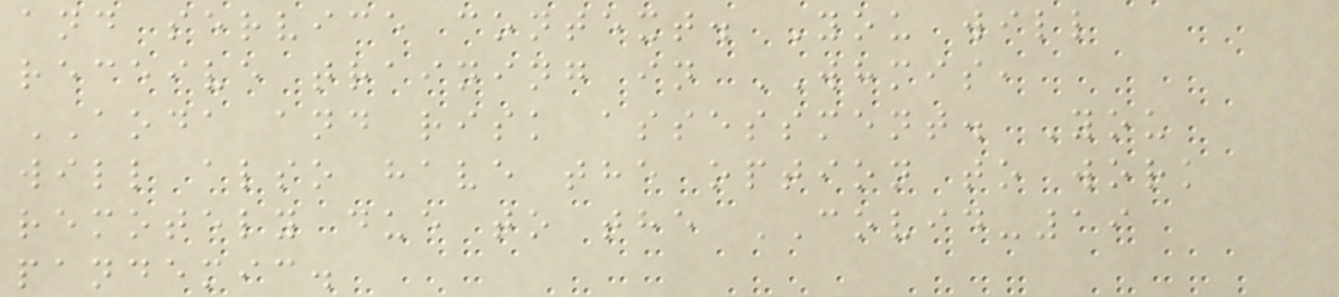and service context. You will
receive training in WHMIS,
AODA and risk assessment. You
will also have the option to work
remotely due to the COVID-19
pandemic.
